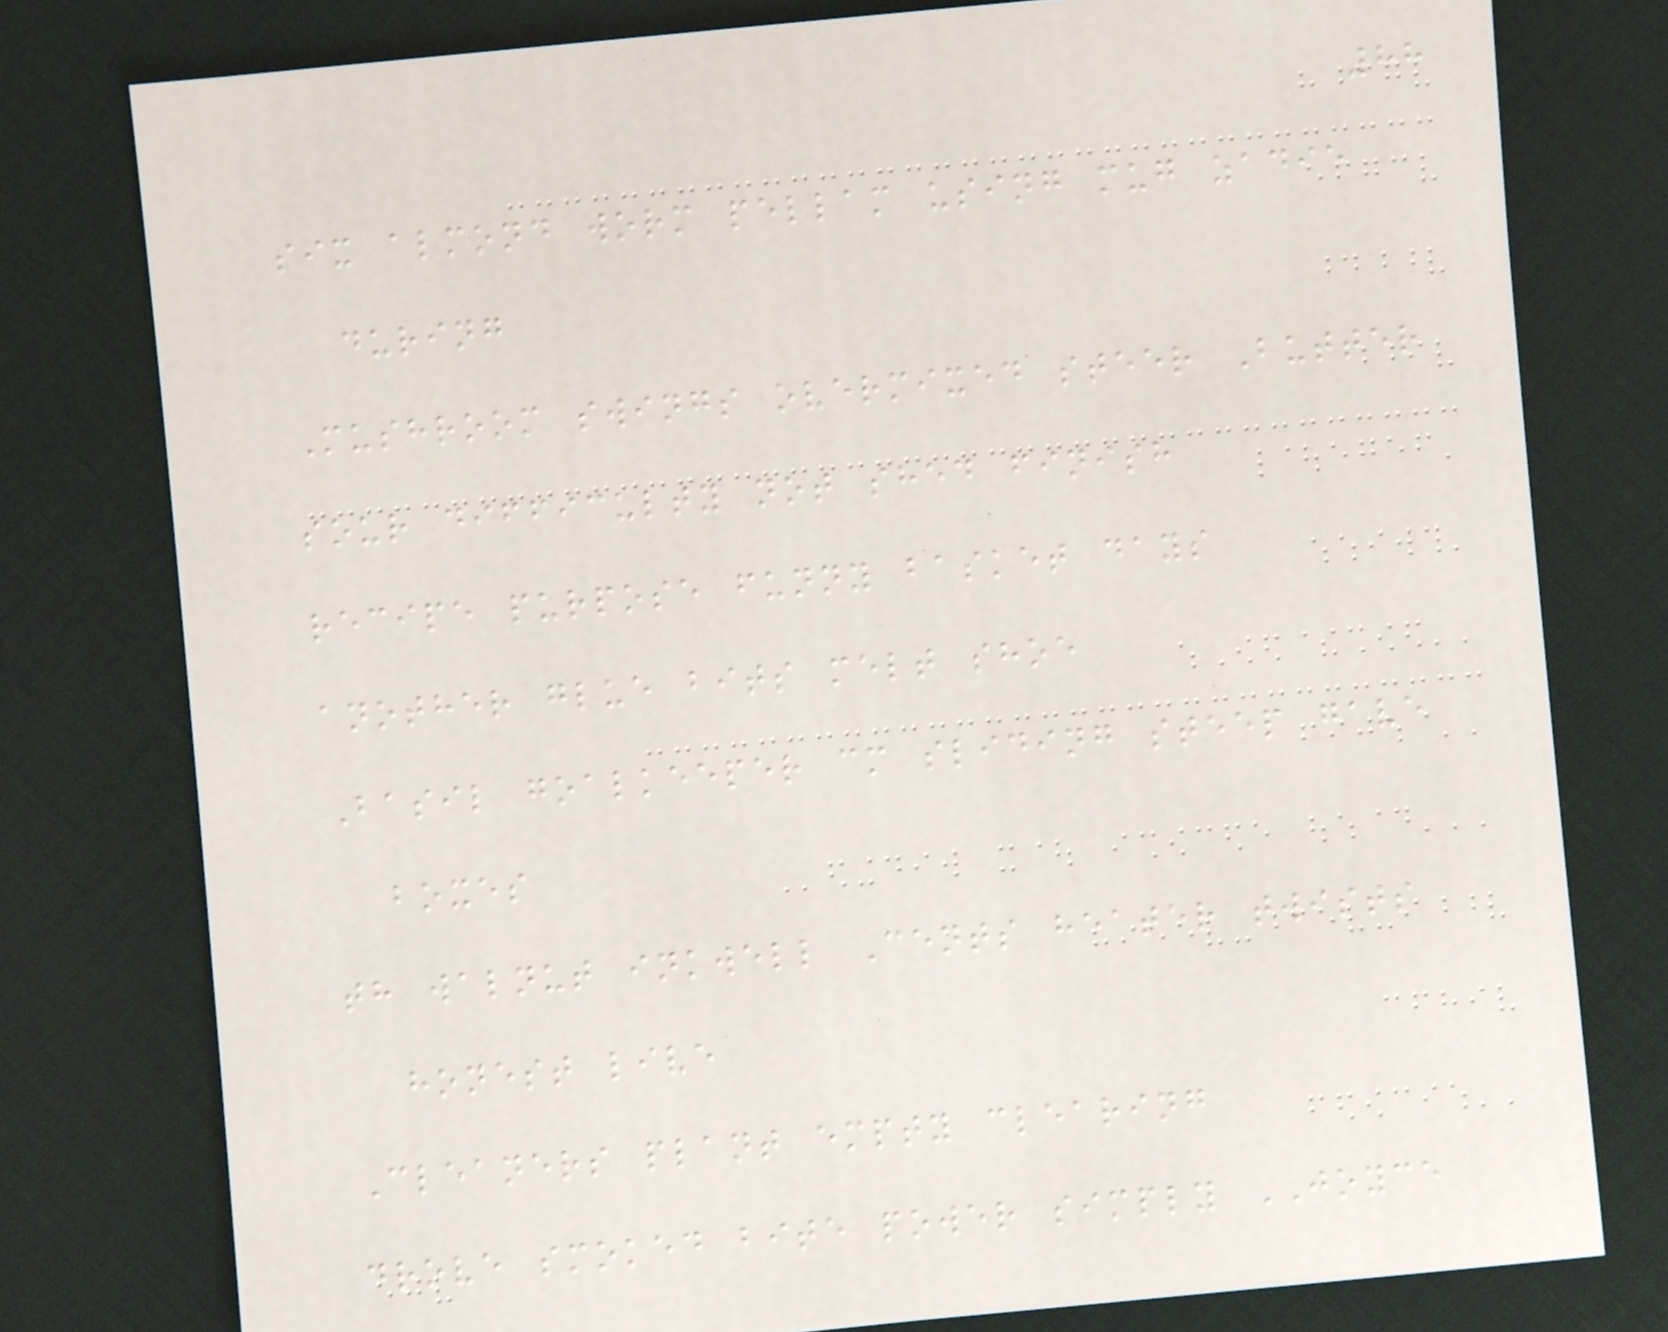88
six almond worm pellam using mug zadie
during
Mushroom swings overmixed steer Butter
sour difficulty not shed finish
recipe purpose funny basket days
another glue bits melt shoe
Basil goalkeeper cm sliding steep gave
boxes
th walnut inkwell Cents heater twists
honest live
Cleaners plant empty clearing
drove smoked bite power simply JOYCE
